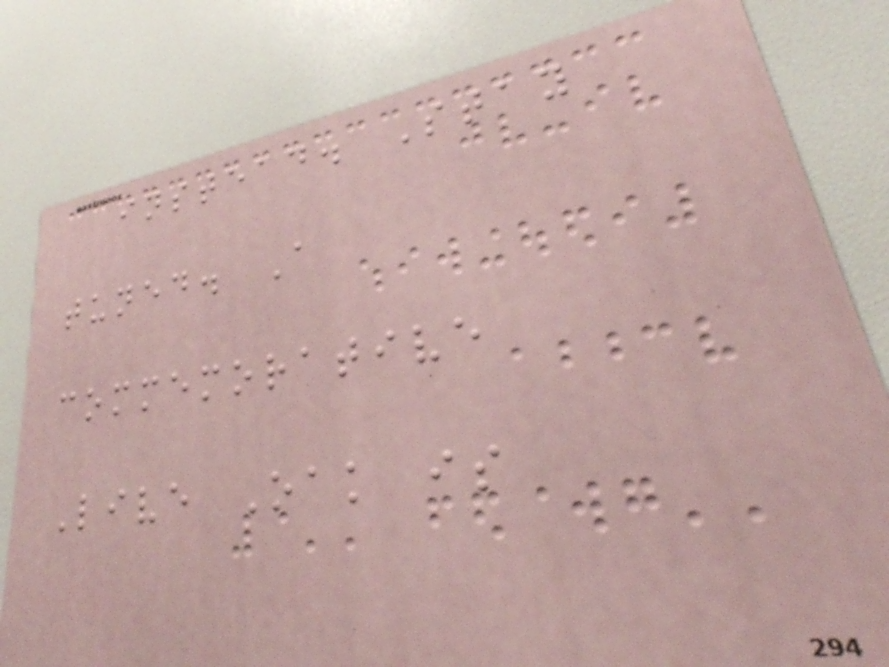instead. Stay
tuned. A
commemorative
Live Oak is
